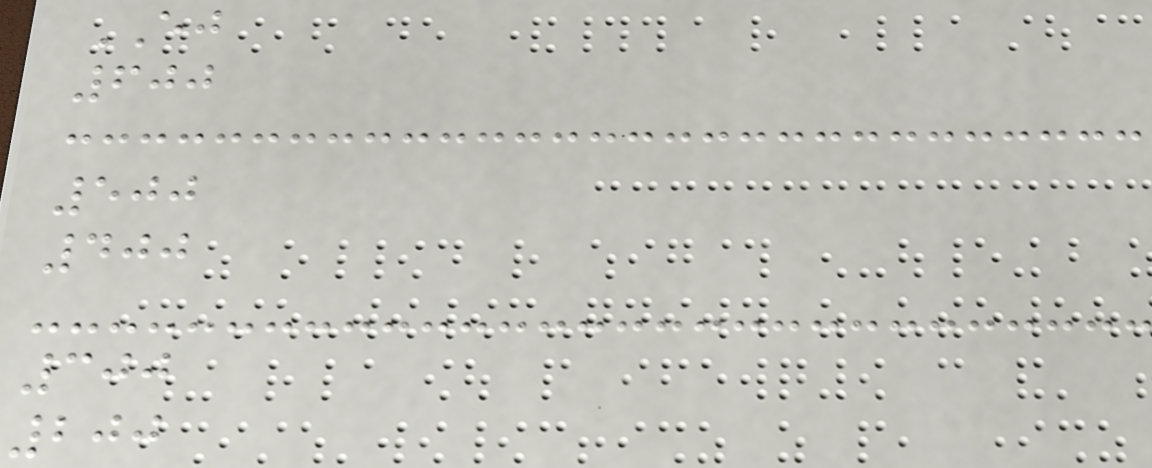EJ
600
500
400
300
200
